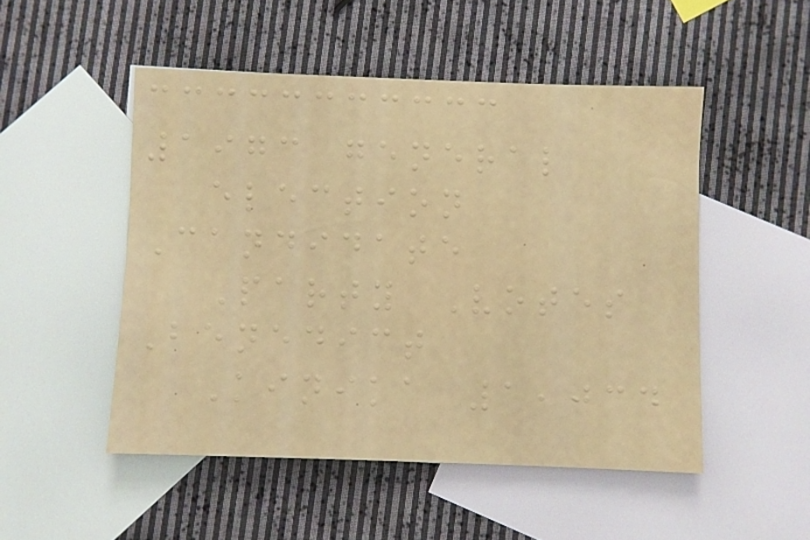1973 general
election
Candidate
Party Votes
Benedict
Kinika 1,034
